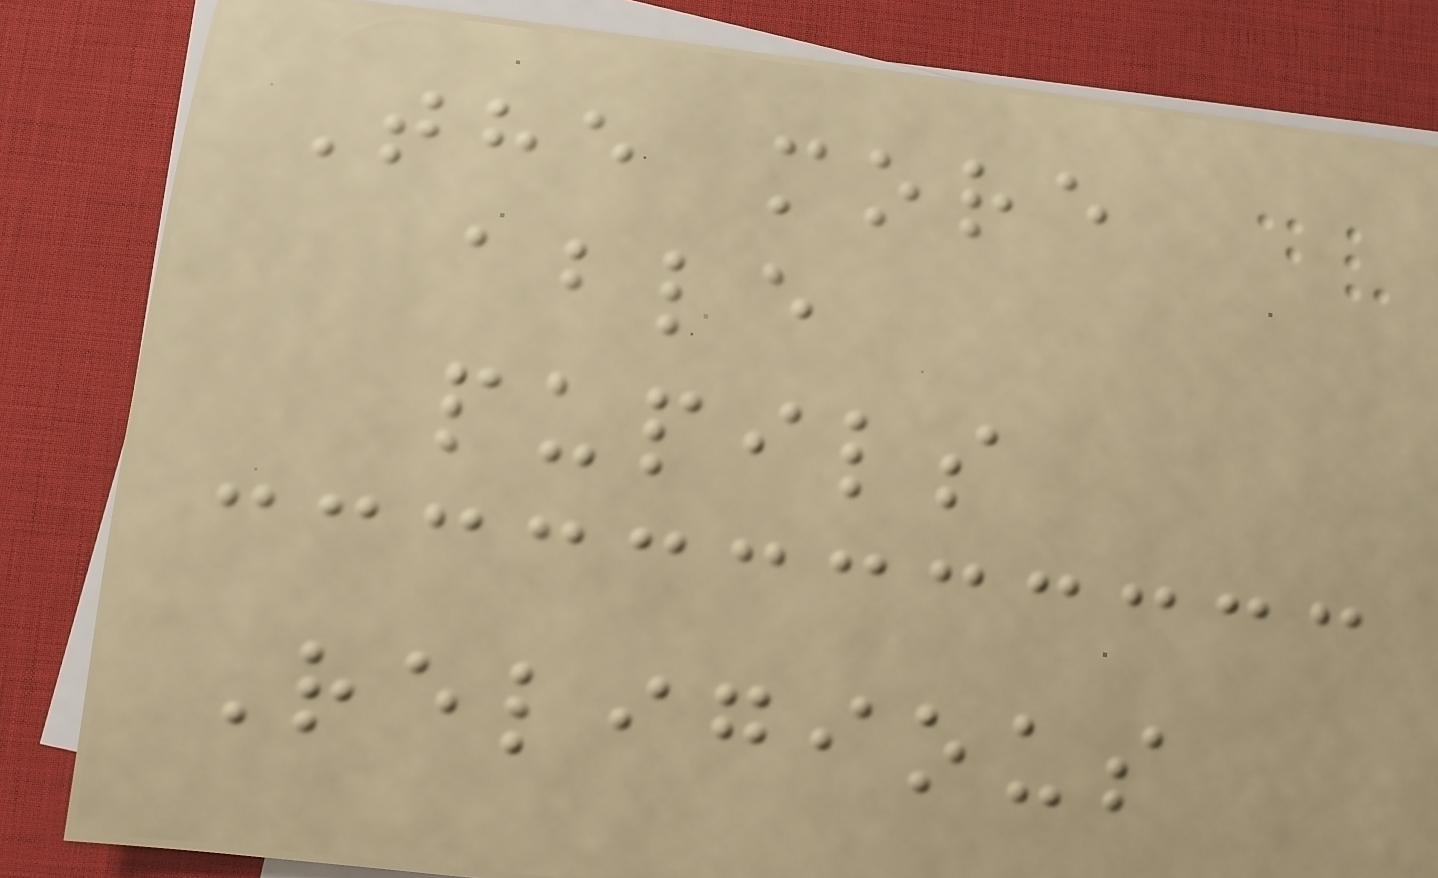The more
able
pupils
Religious
